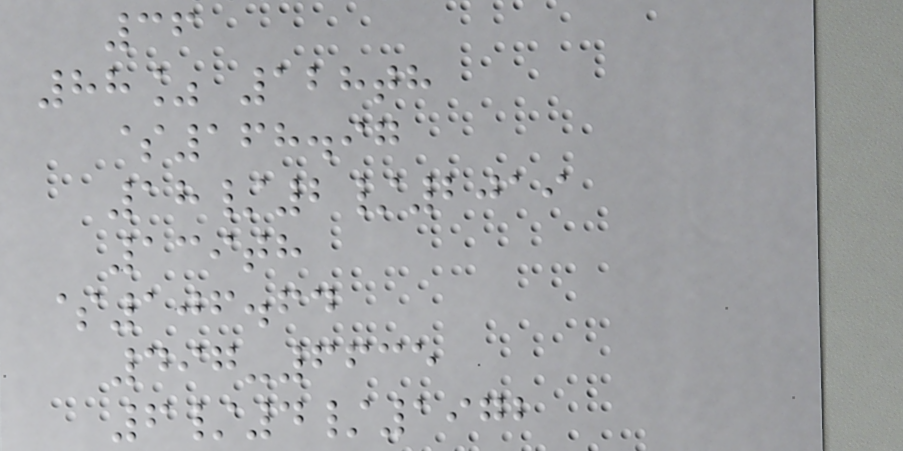36
88% 128th
$168.97
18/2/2019
139th
$106.64
497-6635
6/4/1972
